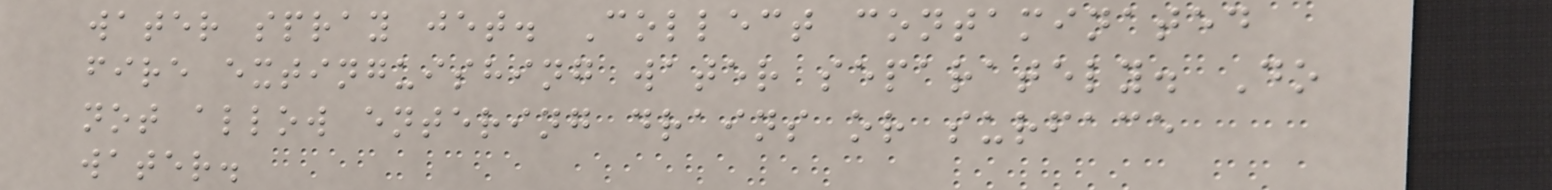water spray jet. Collect contaminated
fire extinguishing water separately. Do
not allow entering drains or surface
water.
